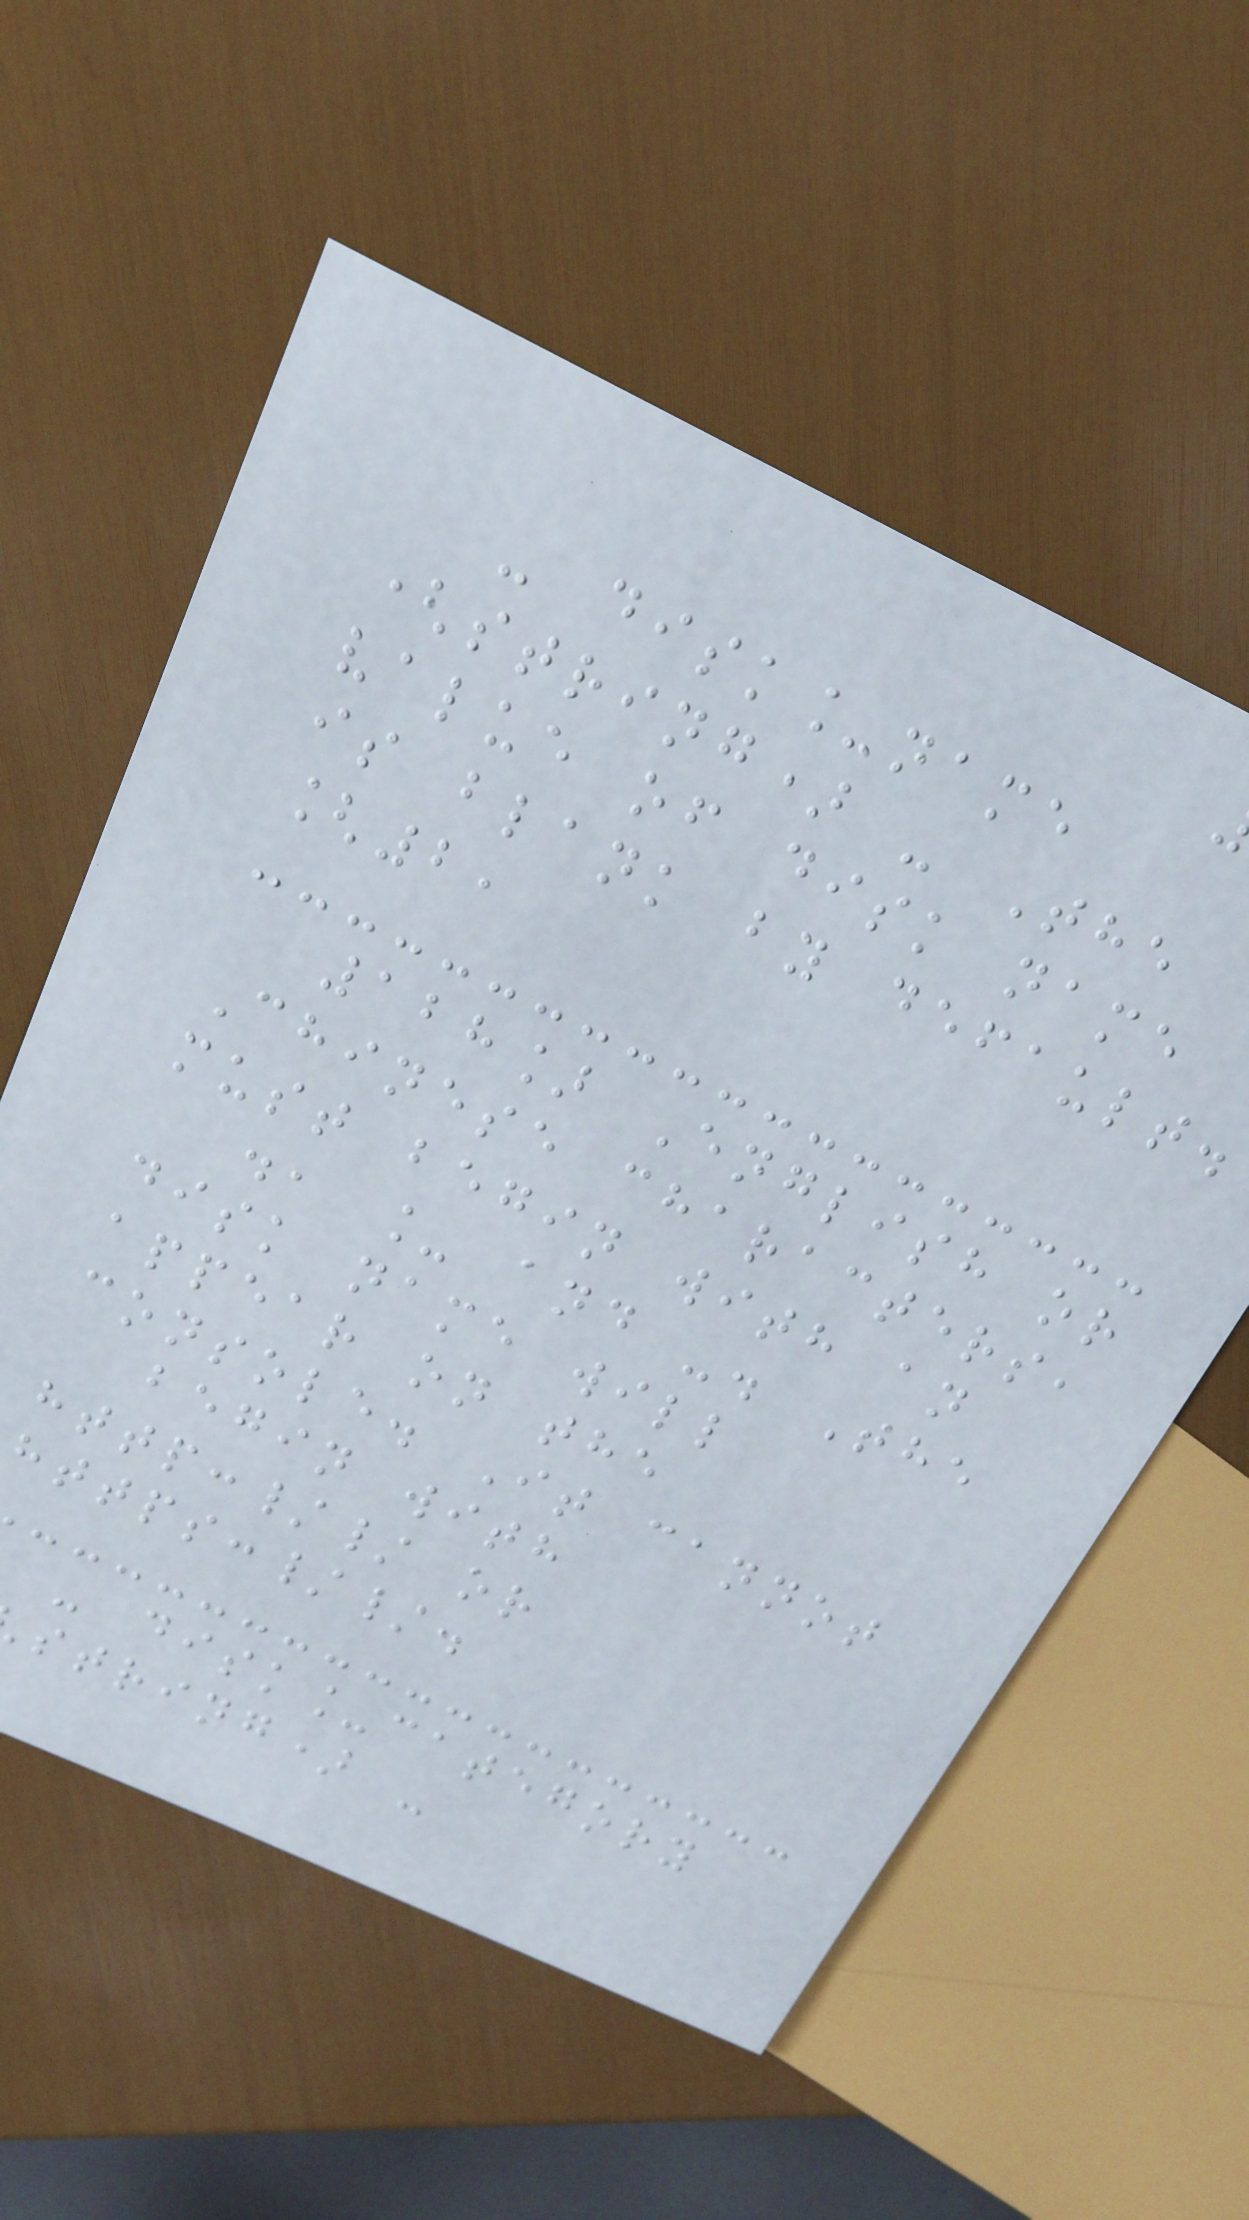- disk_name
(string) - The
value of disk name
is blank by default.
[2,
128] English or
Chinese characters,
must begin with an
., _ and -. The
disk name will
appear on the
console. It cannot
begin with
http:// or
https://.
- disk_category
string) -
